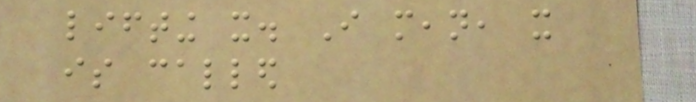lifting it. I mean, it
is called
